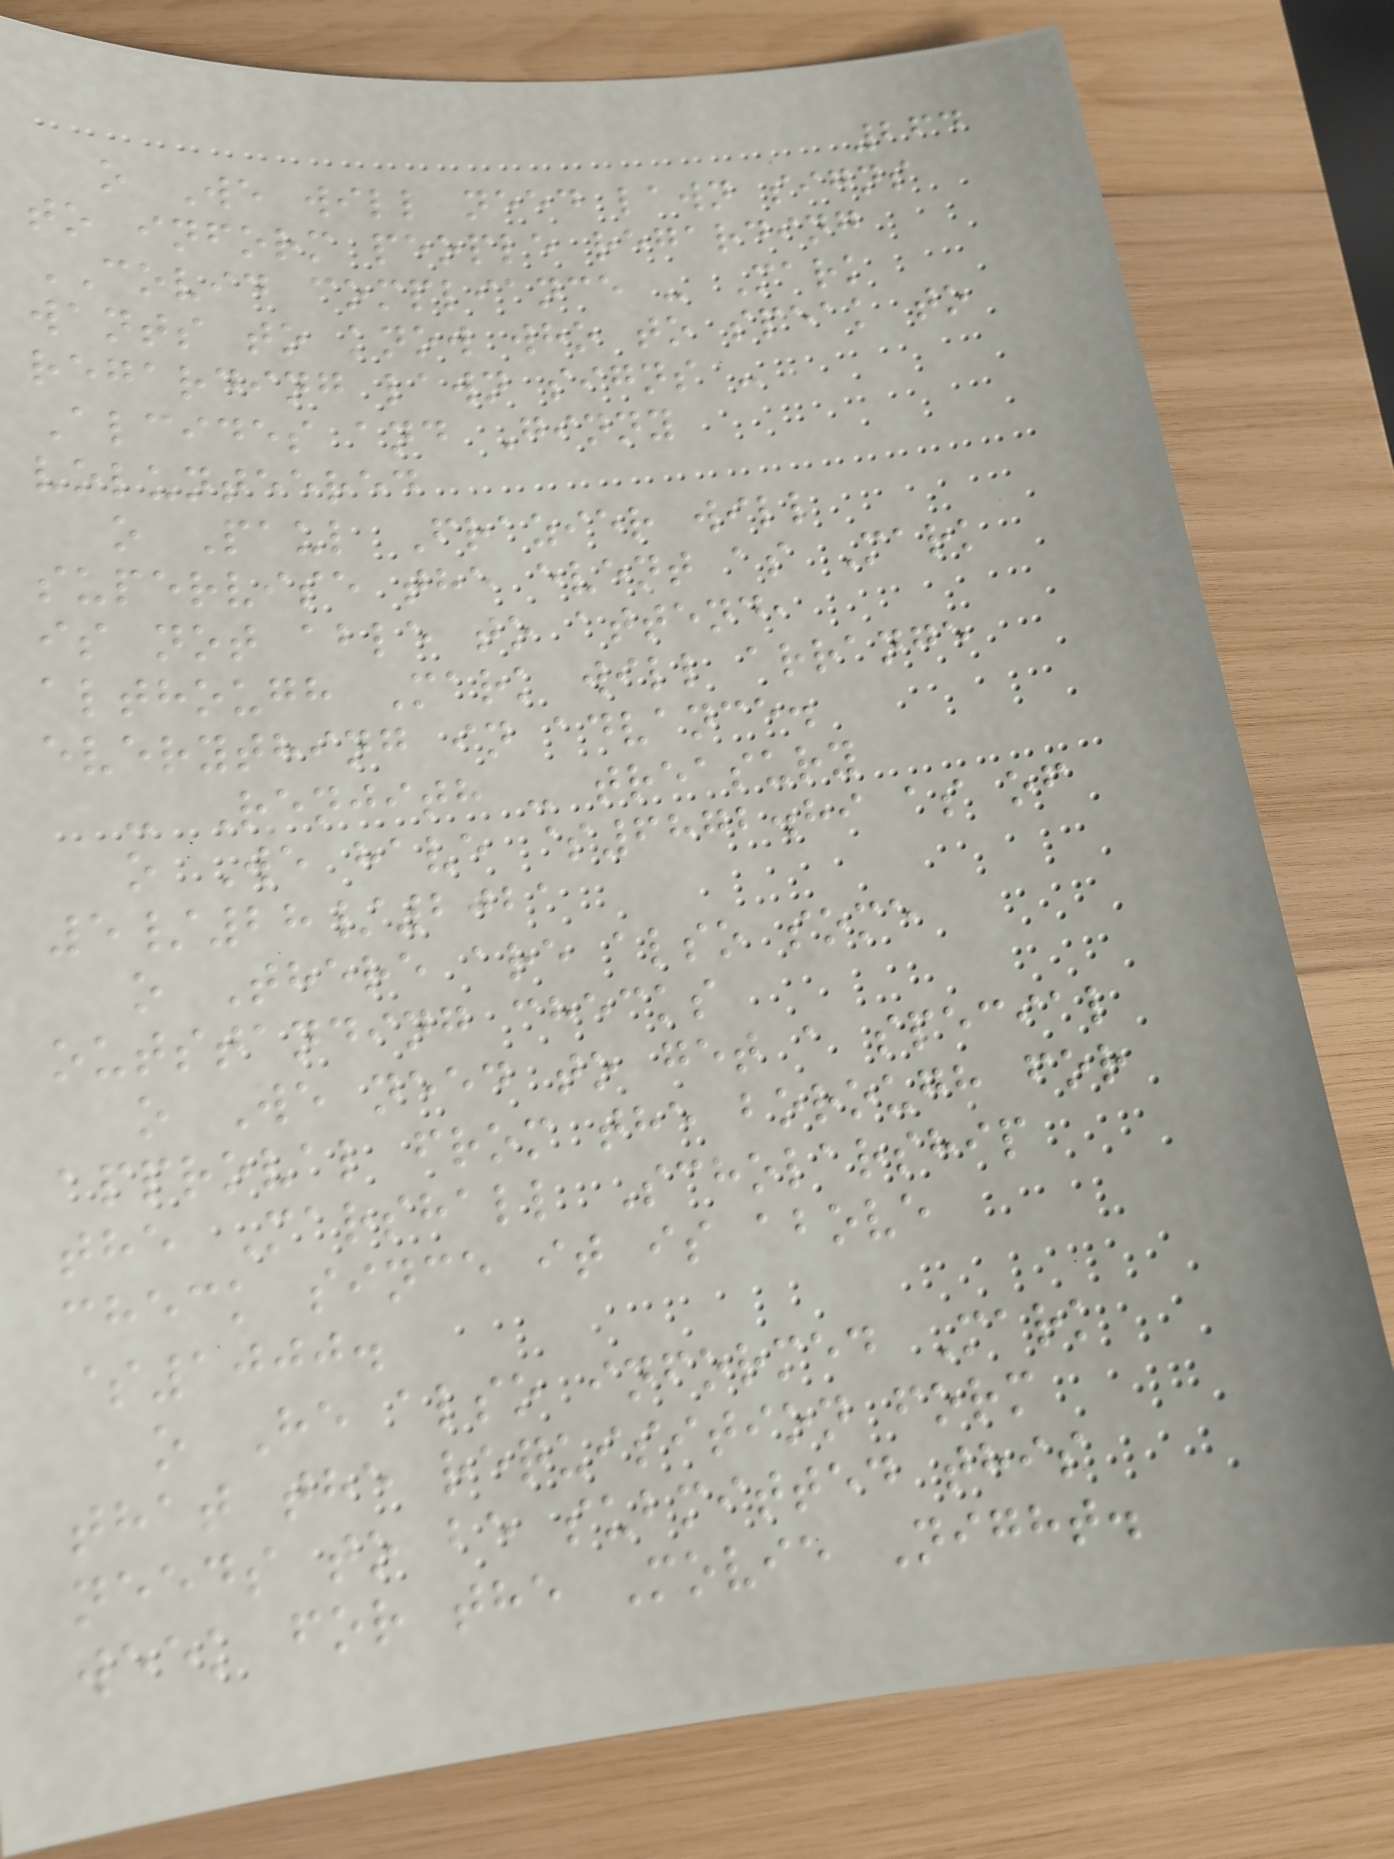264
o We will need lawn signs
to inform people regarding
COVID compliance - Mark
wants to know who to speak to
regarding lawn signs -
Alcides and Ginny
volunteered
o Paul Frazier will
supervise the event as Mark
is not able to attend,
although Mark will arrange
everything in advance.
- Renjith - treasury
o We have $6872.89 as of
5/28/2021
o There are also some
outstanding checks
o We need to get a special
approval from the borough for
the Marshall Scholarship
check since it is above
$1000.
o He also informed Mark
that the requisition form
needs to be submitted this
week for the Movie Night.
